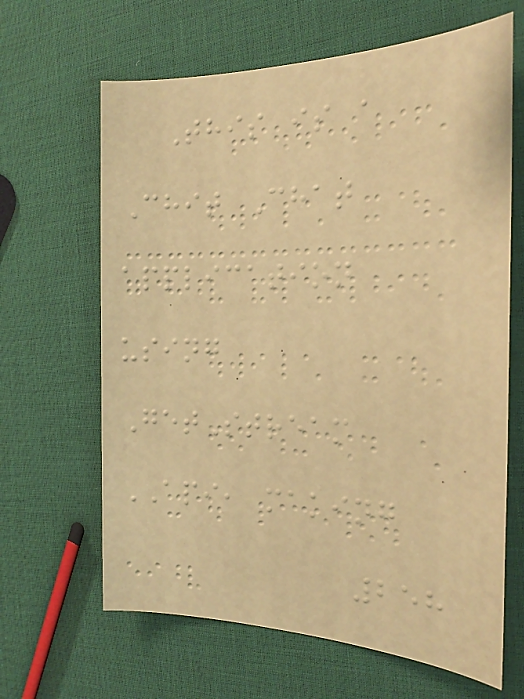This is a
Chit Chat
application
using
GetStream
API, making
258
